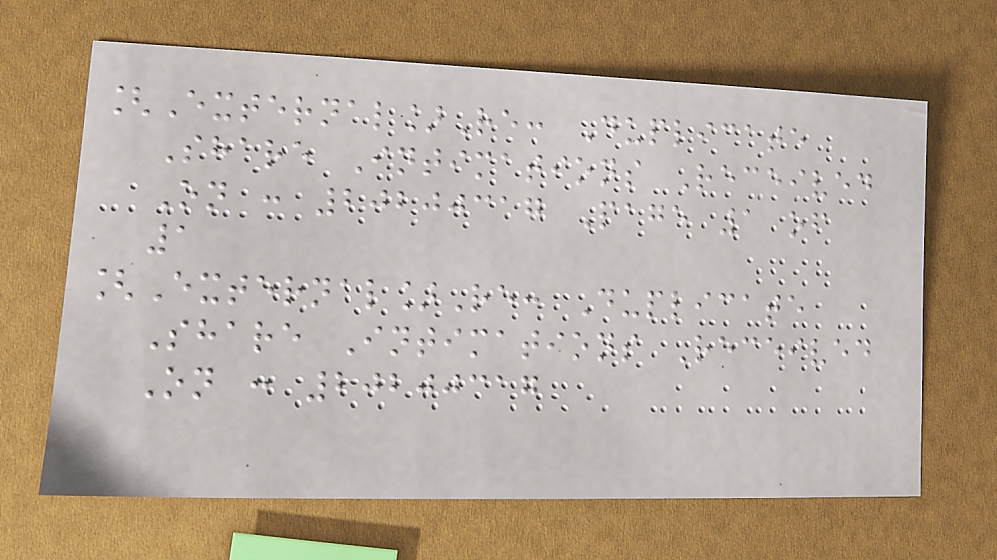[External]Re: Duplicate
Share Intimations Received
On : 20200317 Page 1 of
1
[External]Re: Duplicate
Share Intimations Received
On : 20200317
